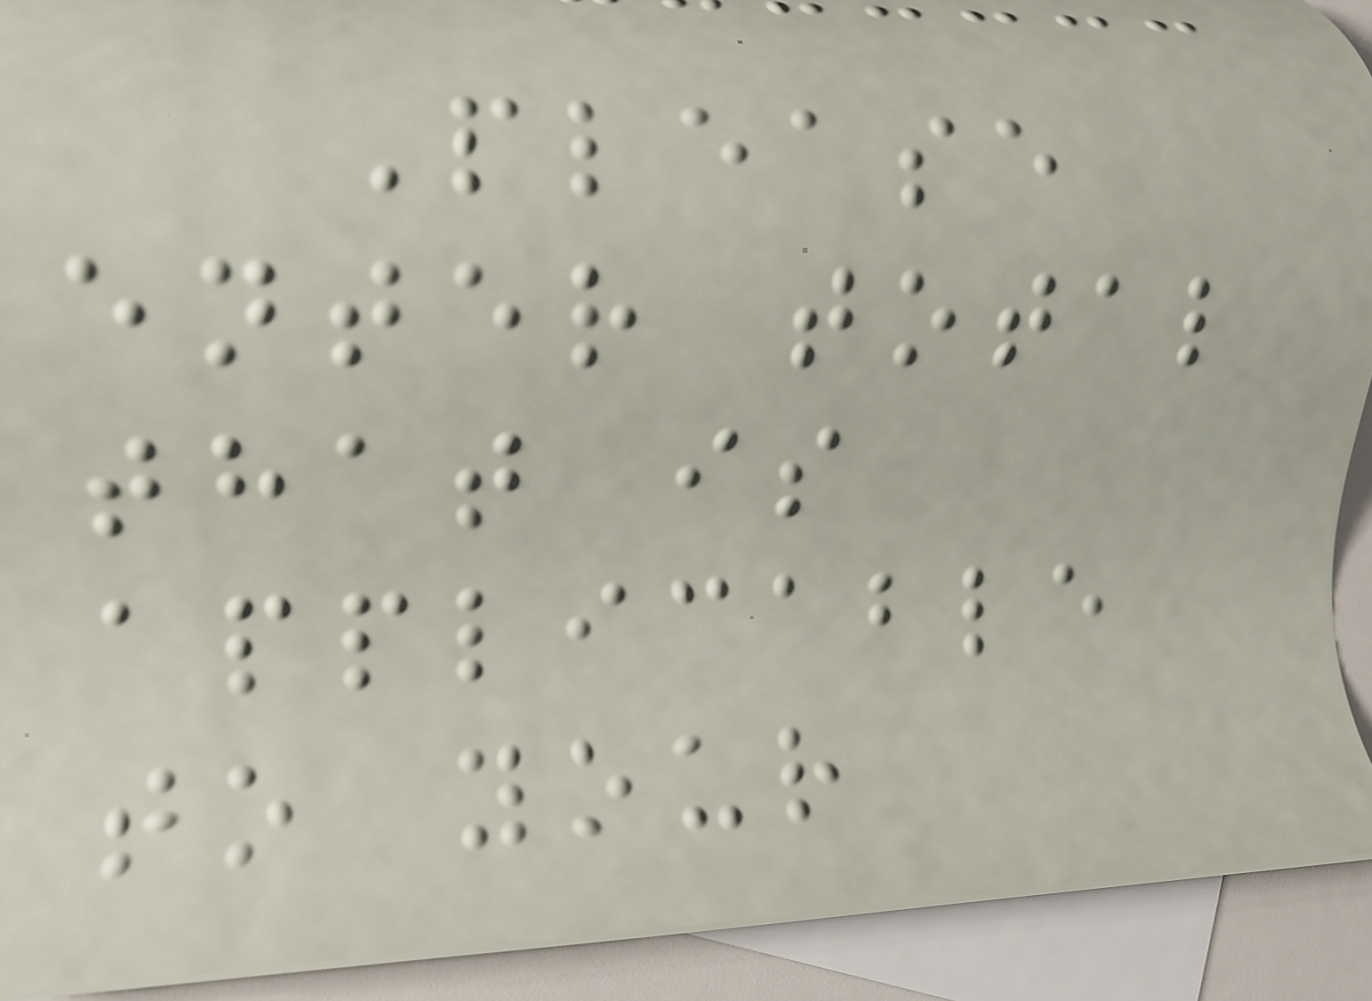Please
enter total
that is
applicable
to your
